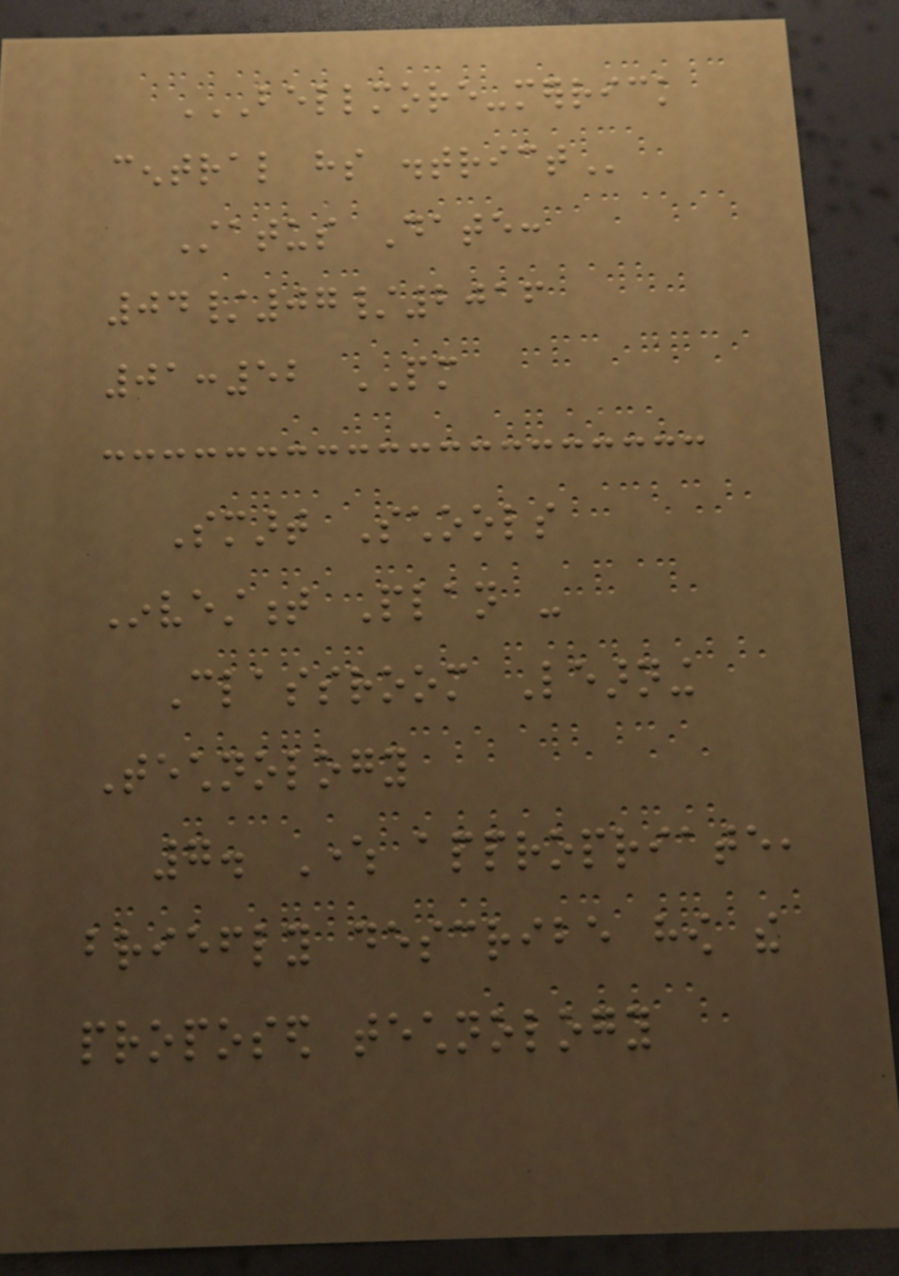BELLMORE-MERRICK
CENTRAL HS DISTRICT
Status Date:
04/07/2016
01:52 PM
Smart Schools
Investment Plan -
Classroom Learning
Technology
7. Where appropriate,
briefly describe how the
proposed technology
